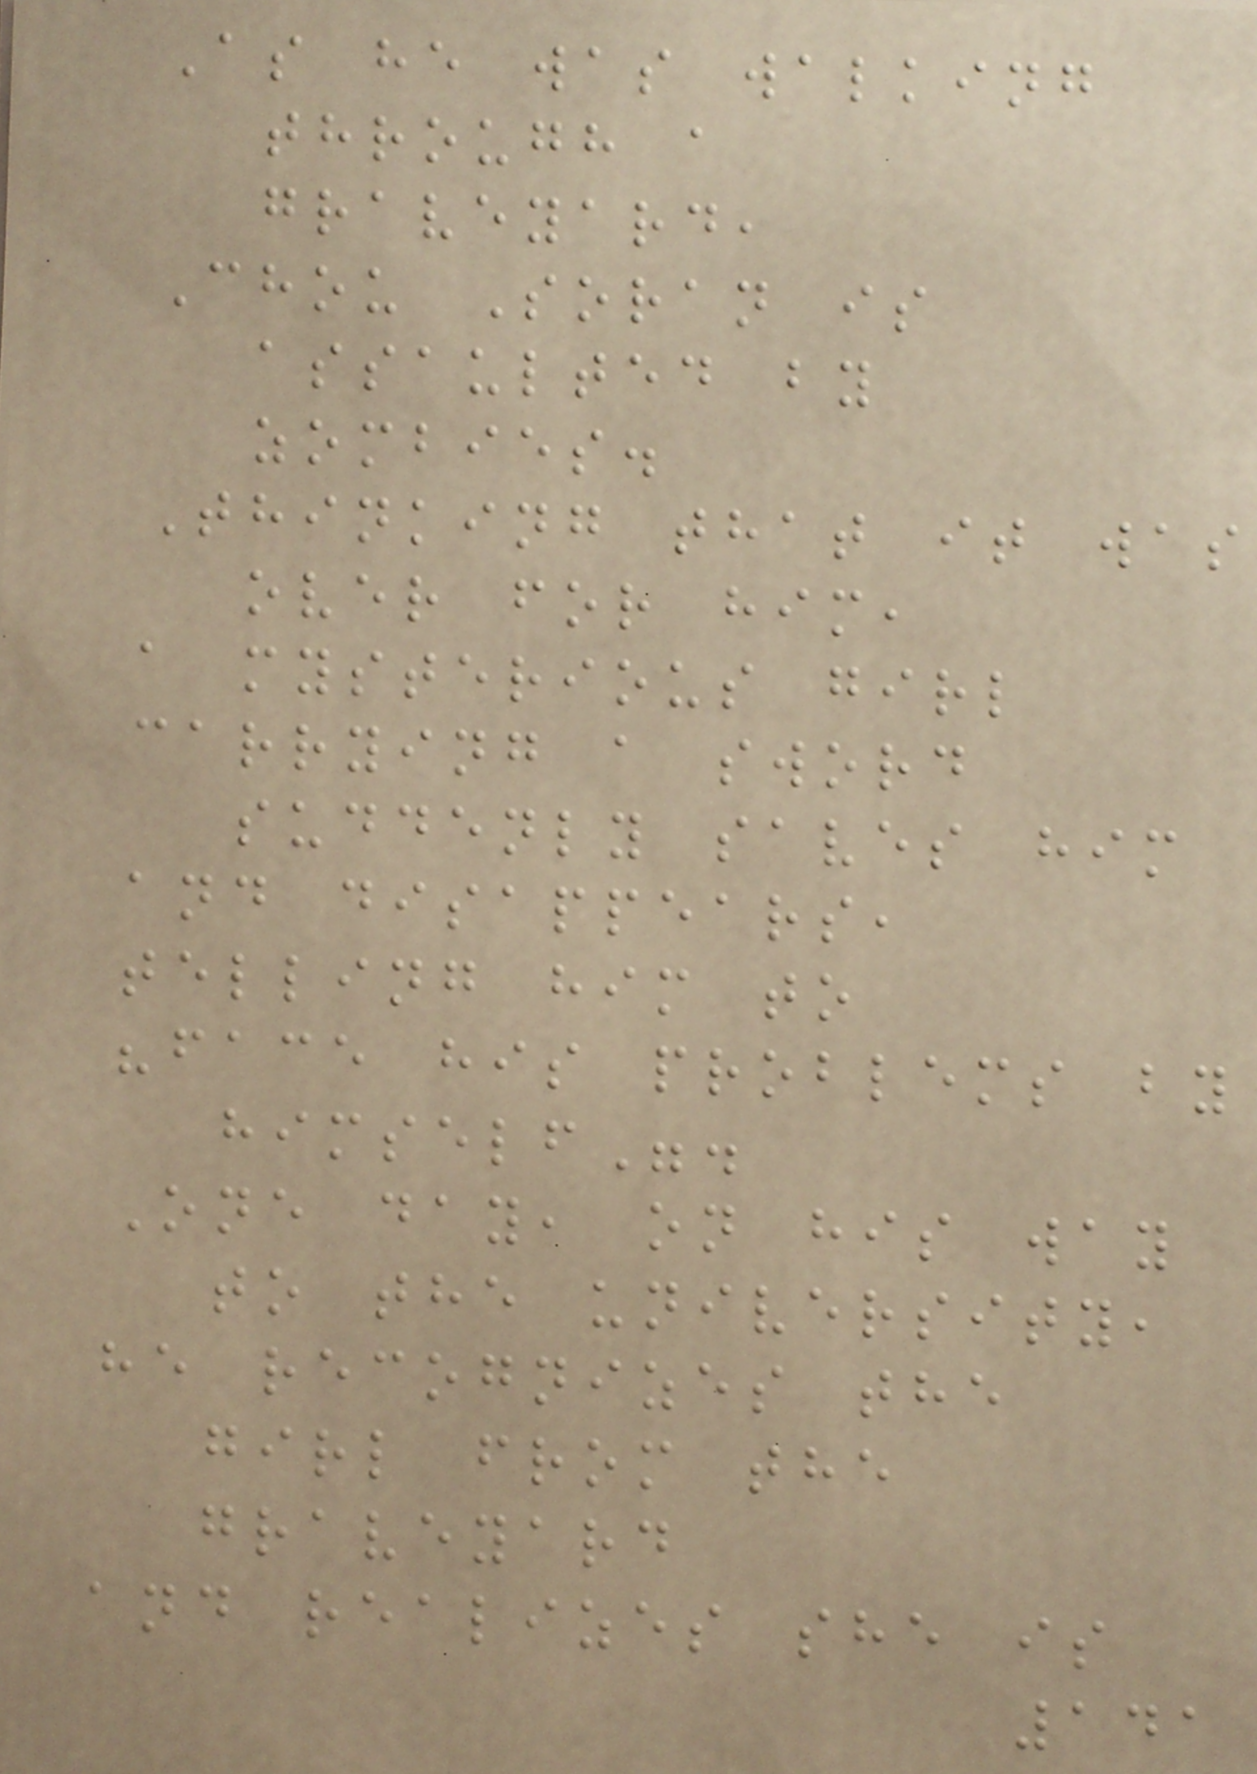As he was walking
through a
graveyard,
Chou Soran is
assaulted by
zombies.
Thinking that it was
over for him,
a mysterious girl
carrying a sword
suddenly saves him
and disappears,
telling him to
"face his problems by
himself".
One day, on his way
to the university,
he recognizes the
girl from the
graveyard
and realizes she is
141
